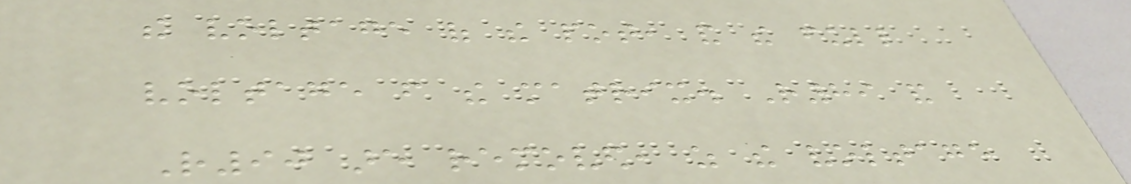the voltage of the pot, and the full
voltage from the matrix. R89 and
R90 are removed, as the voltage
